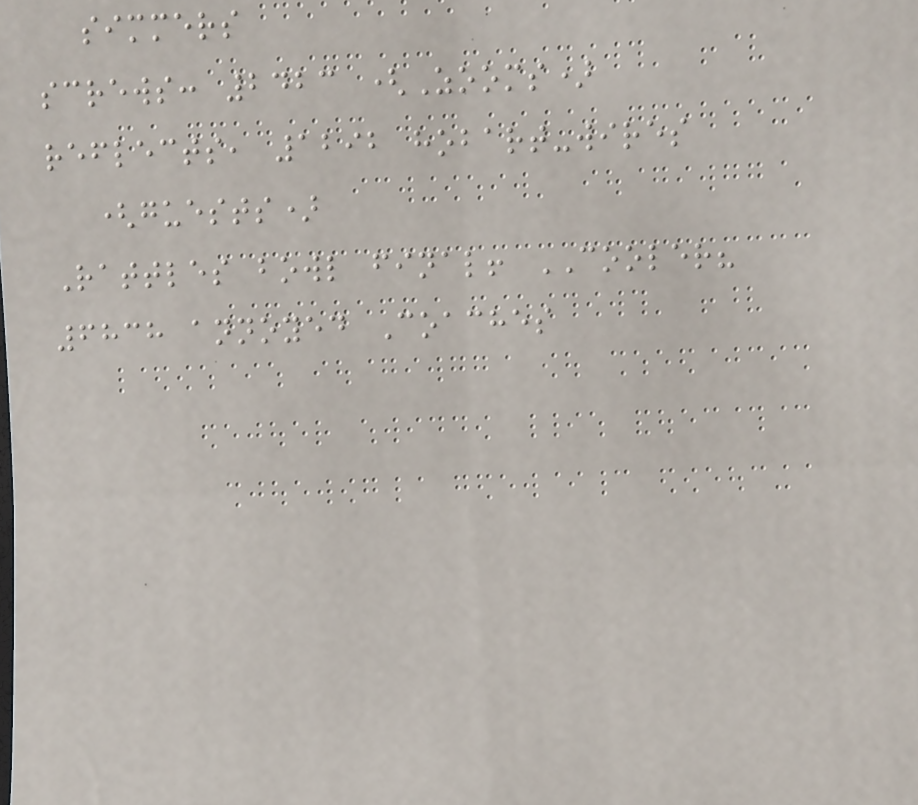simmers
screws: 2423 (Zooms)
reflects, 1292 hobart-wires
(guests)
Rattles bowl final! COOLER?
6838 annoyed Coaches
